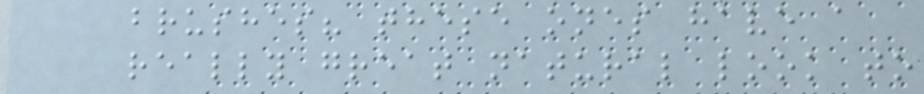brushes? these ones have a
really great natural look to
